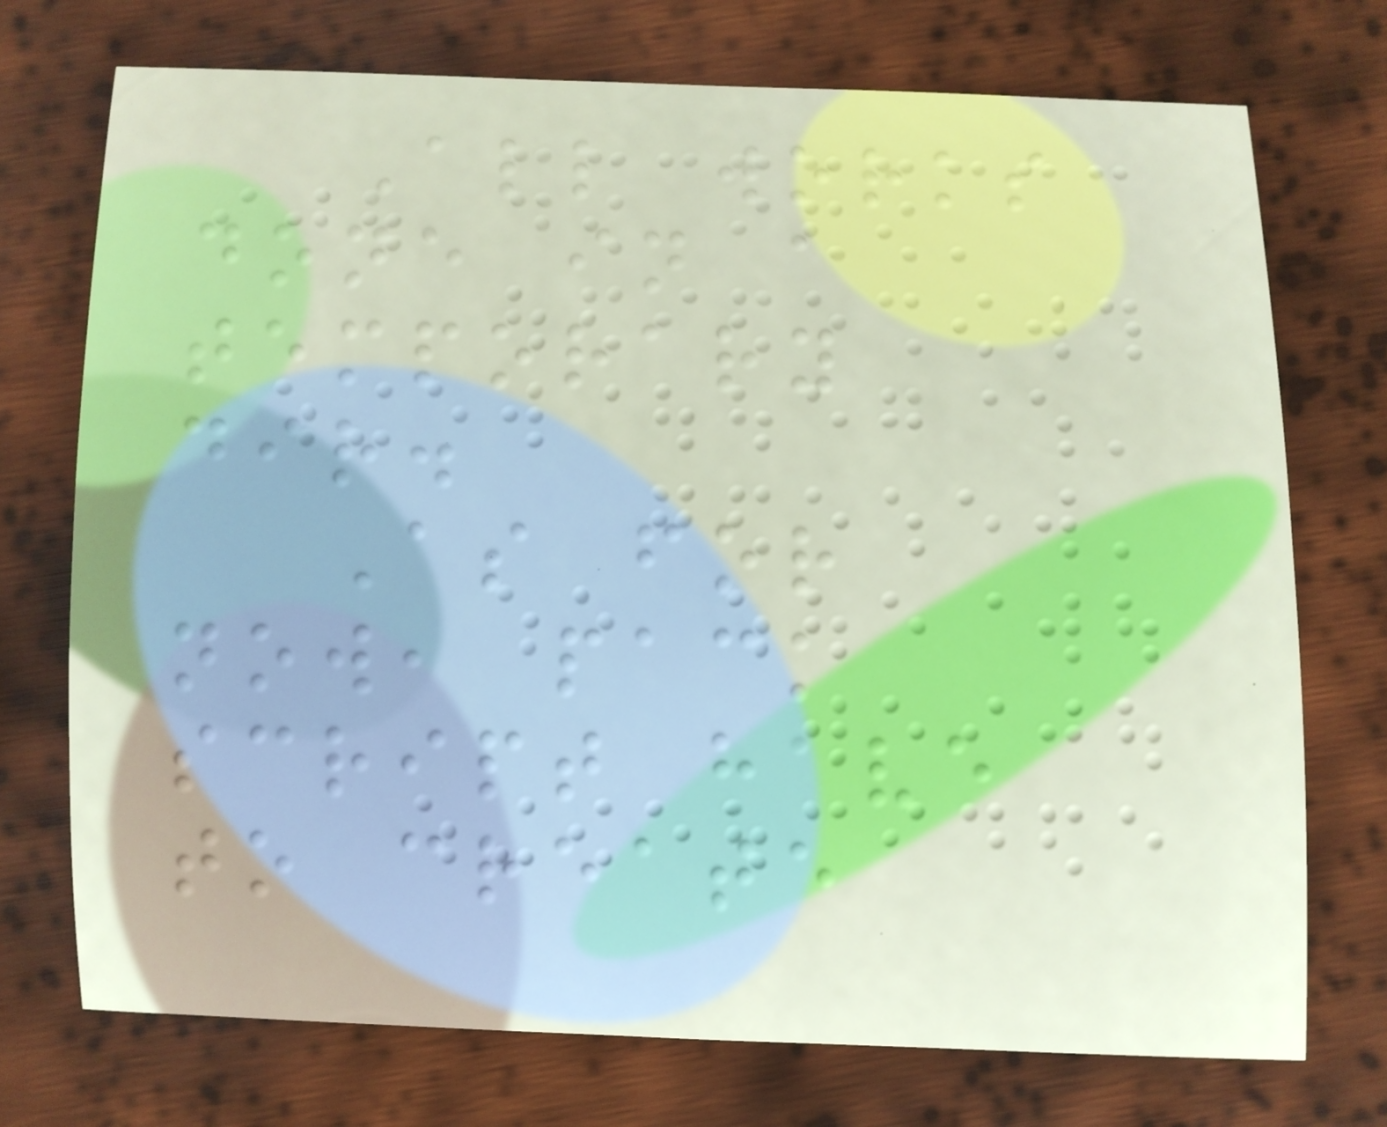All works
done in a
temporary
dir.
As for
now, pack
script have
to create
